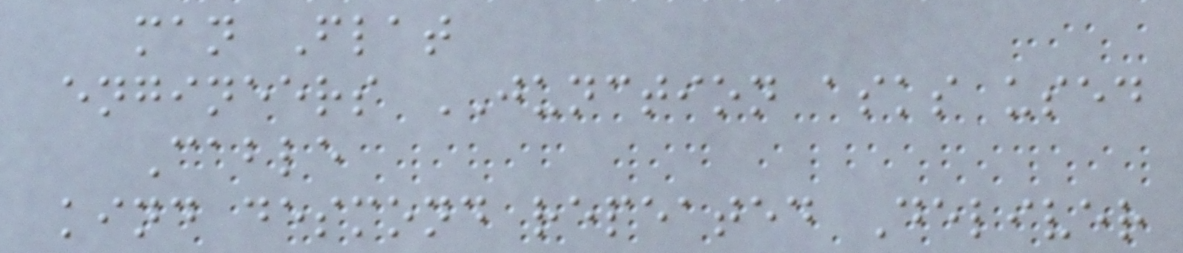man Flat
engineers JUNCTION asks used
Cable
kind desmond repeated Deliver
